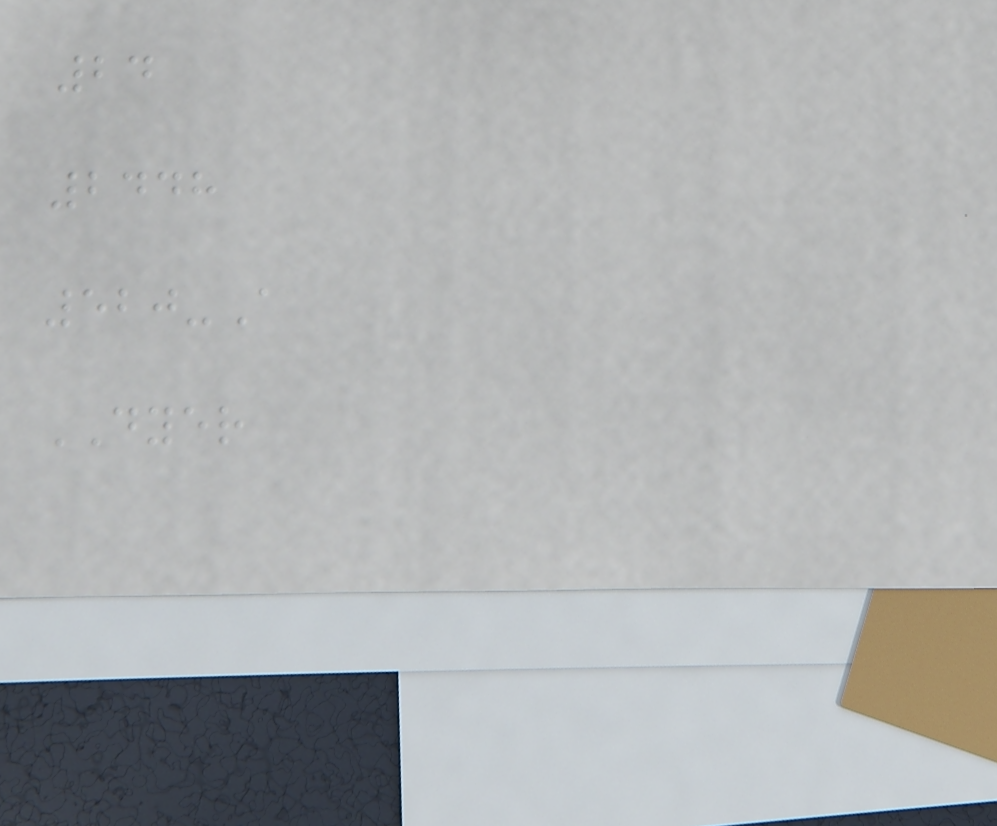24
2448
520-A
DYER
